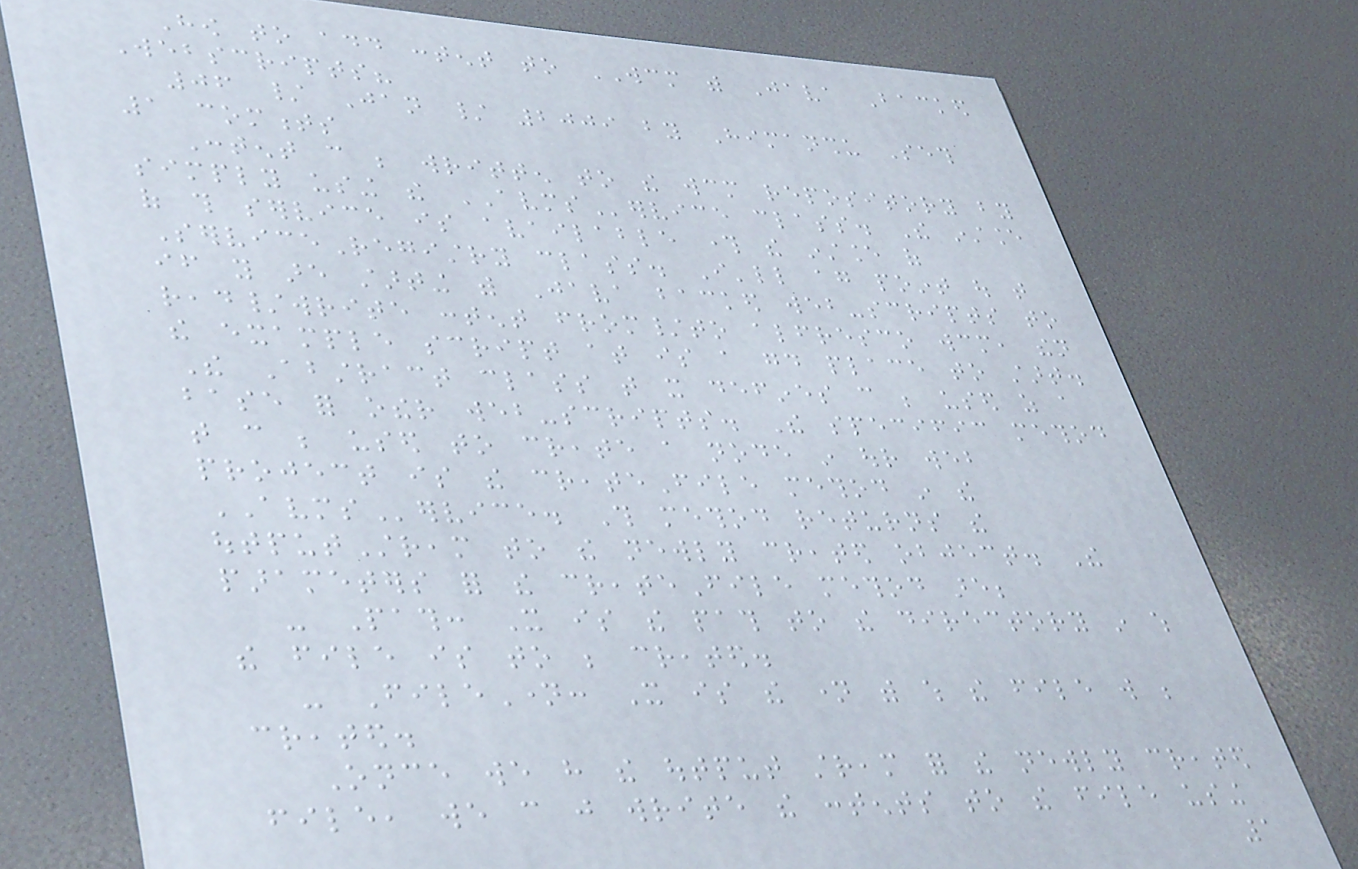How to add content to WCM with Java Backed
Webscripts?
06 / Jan / 2009 by Himanshu Seth
1 comments
Content can be written to the wcm repository by
simply using the AVMService class. The instance
of this service is available through the instance of
ServiceRegistry class. I'll again point out that
if you are starting with Java backed web-scripts to
read/write content from/to alfresco wcm, then
the example script at is a good place to start.
The Abstract class that it defines can be used as a
base for other web-scripts. The specific method
that can be used to create a node in our web
project is the createFile method in the
AVMService. This method returns the
outputStream to the newly created object. The
parameters for the createFile method are;
- Path: It is the path to the directory in which
the file is to be created.
- FileName: It is the name with which the file will be
created.
Once we have the output stream for the newly created
file, we can just write the contents to the file using
1
